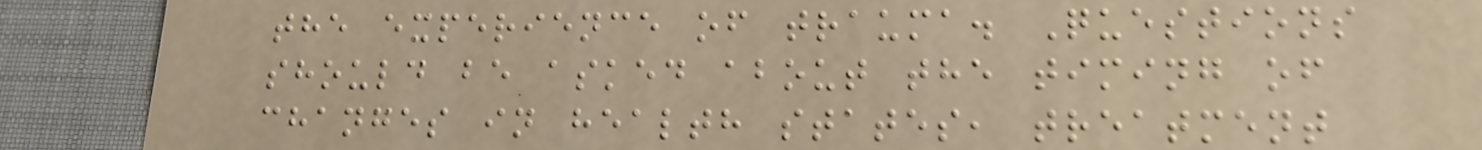the experience of trauma. Questions
should be asked about the timing of
changes in health states, treatment
